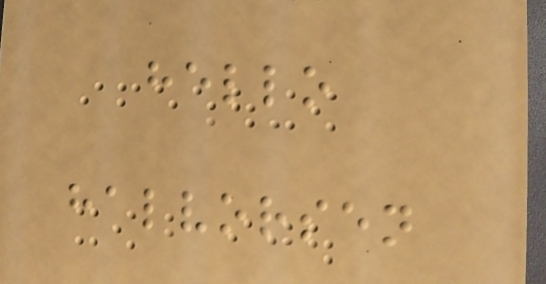hello
halvorsen
